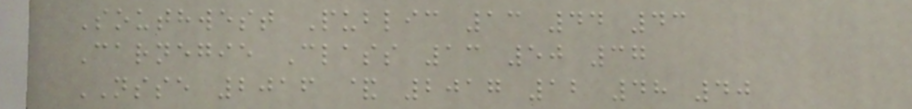Southwest Public 13 44 43
Carnegie Class 13 50 37
NSSE 2016 & 2017 12 48 40
